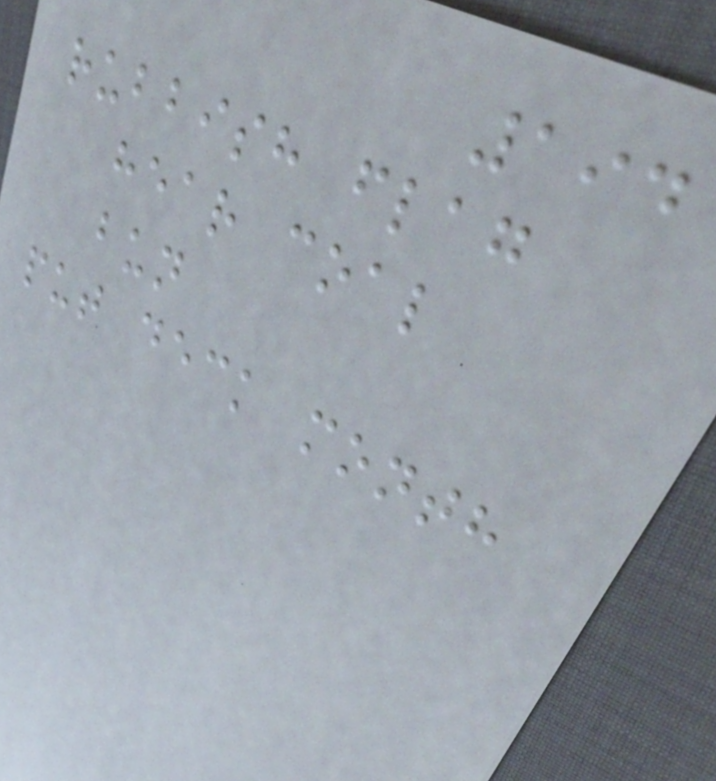194
rubbish flag
hear coal
bun
put deck month
